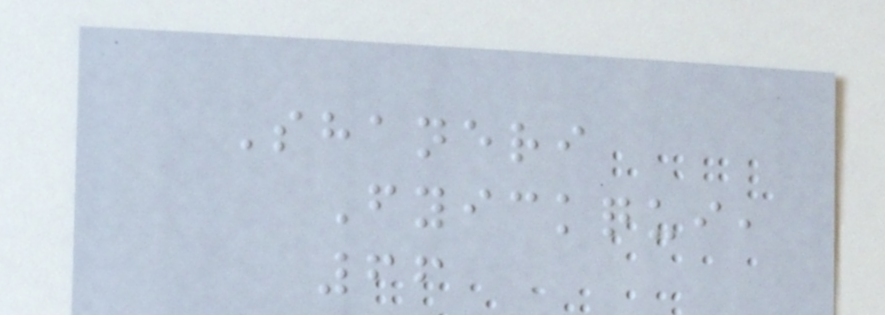Shaneri
Fyickqui,
66
